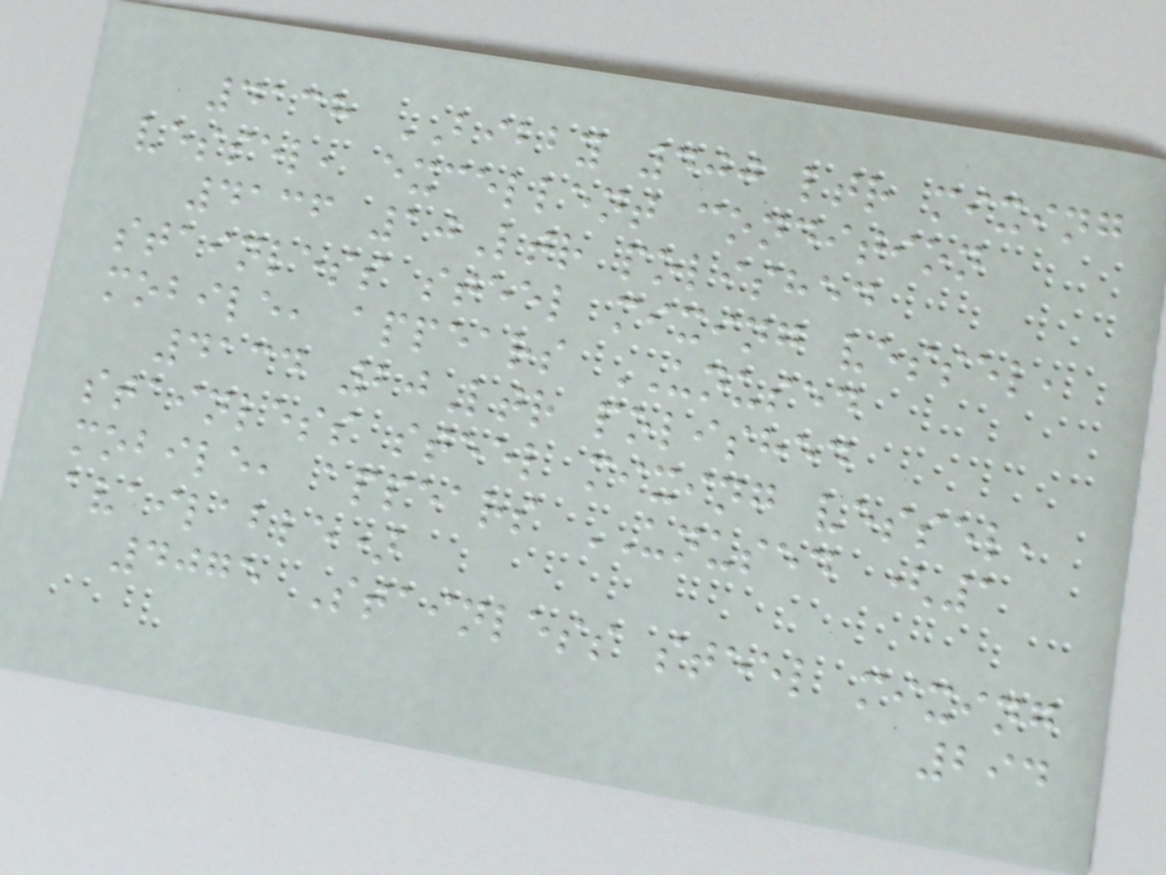4138 BIBBY 400 ltr mixing
vessel, excellent condition
4136 10Ltr polished
stainless steel mixing vessel,
mobile, appears UNUSED
4134 20Ltr polished
stainless steel mixing vessel,
mobile, appears UNUSED (1
available)
4075 Stainless steel mixing
294
